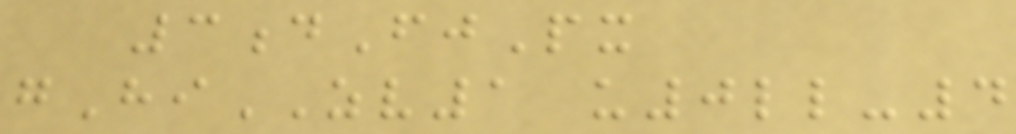3dFjPx
gHiZV1 u0ll-4
